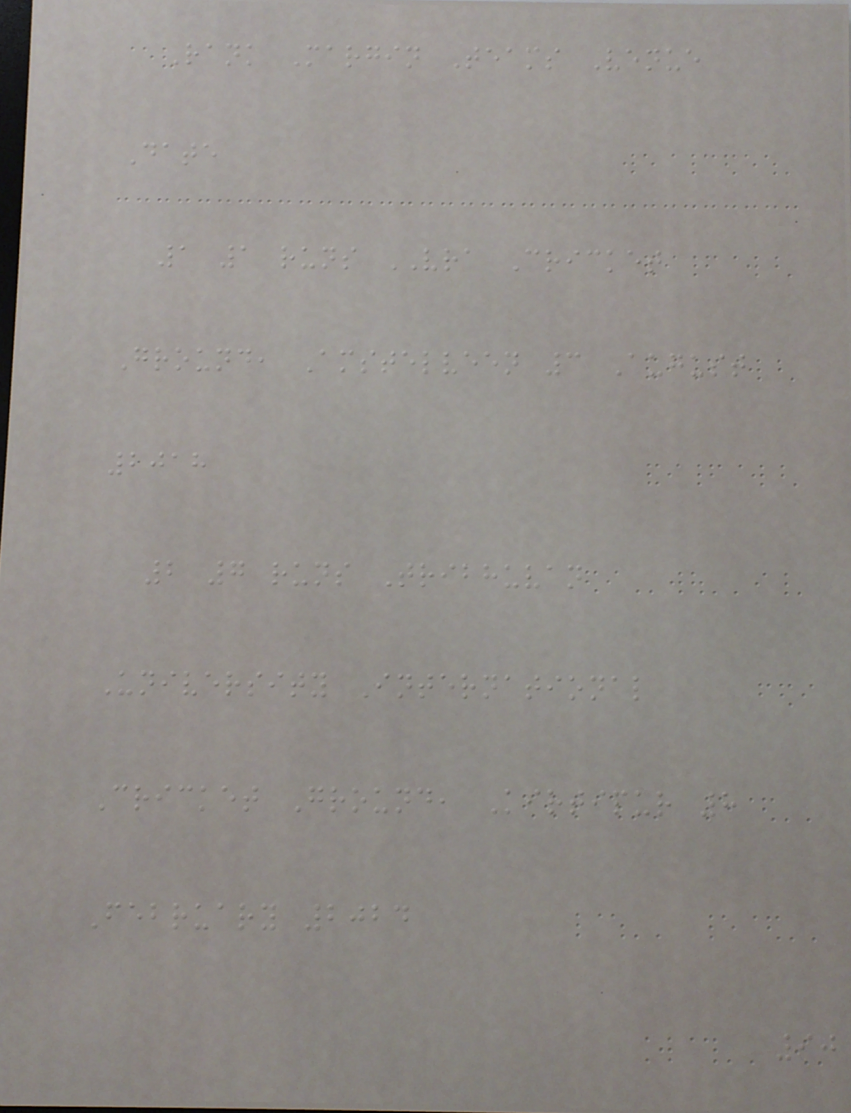Rank Margin Teams Venue
Date
1 1 runs VRA Cricket
Ground, Amstelveen 3 August
2018
2 7 runs Tribhuvan
University International
Cricket Ground, Kirtipur 8
February 2024
90
